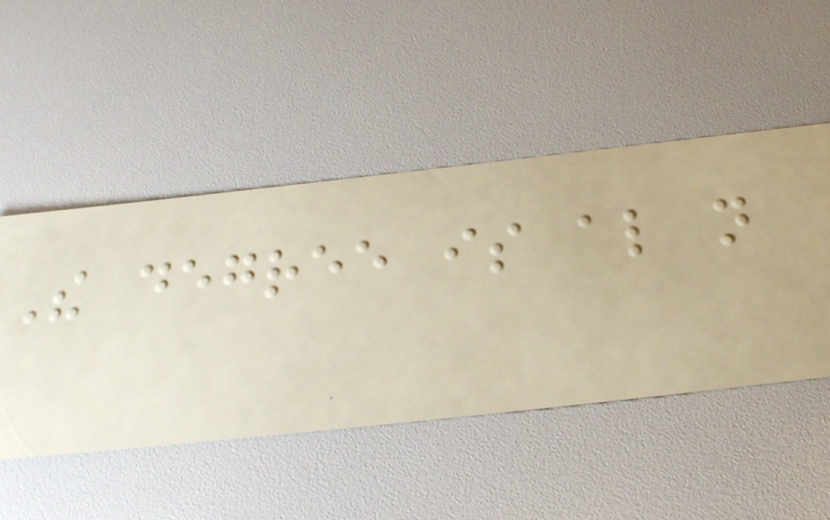The degree is also not
